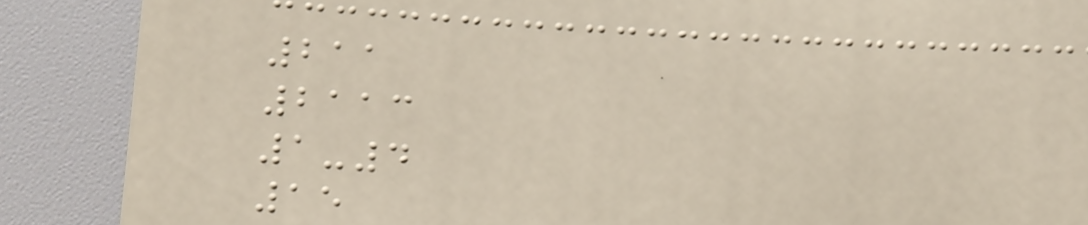211
2113
1-4
15
